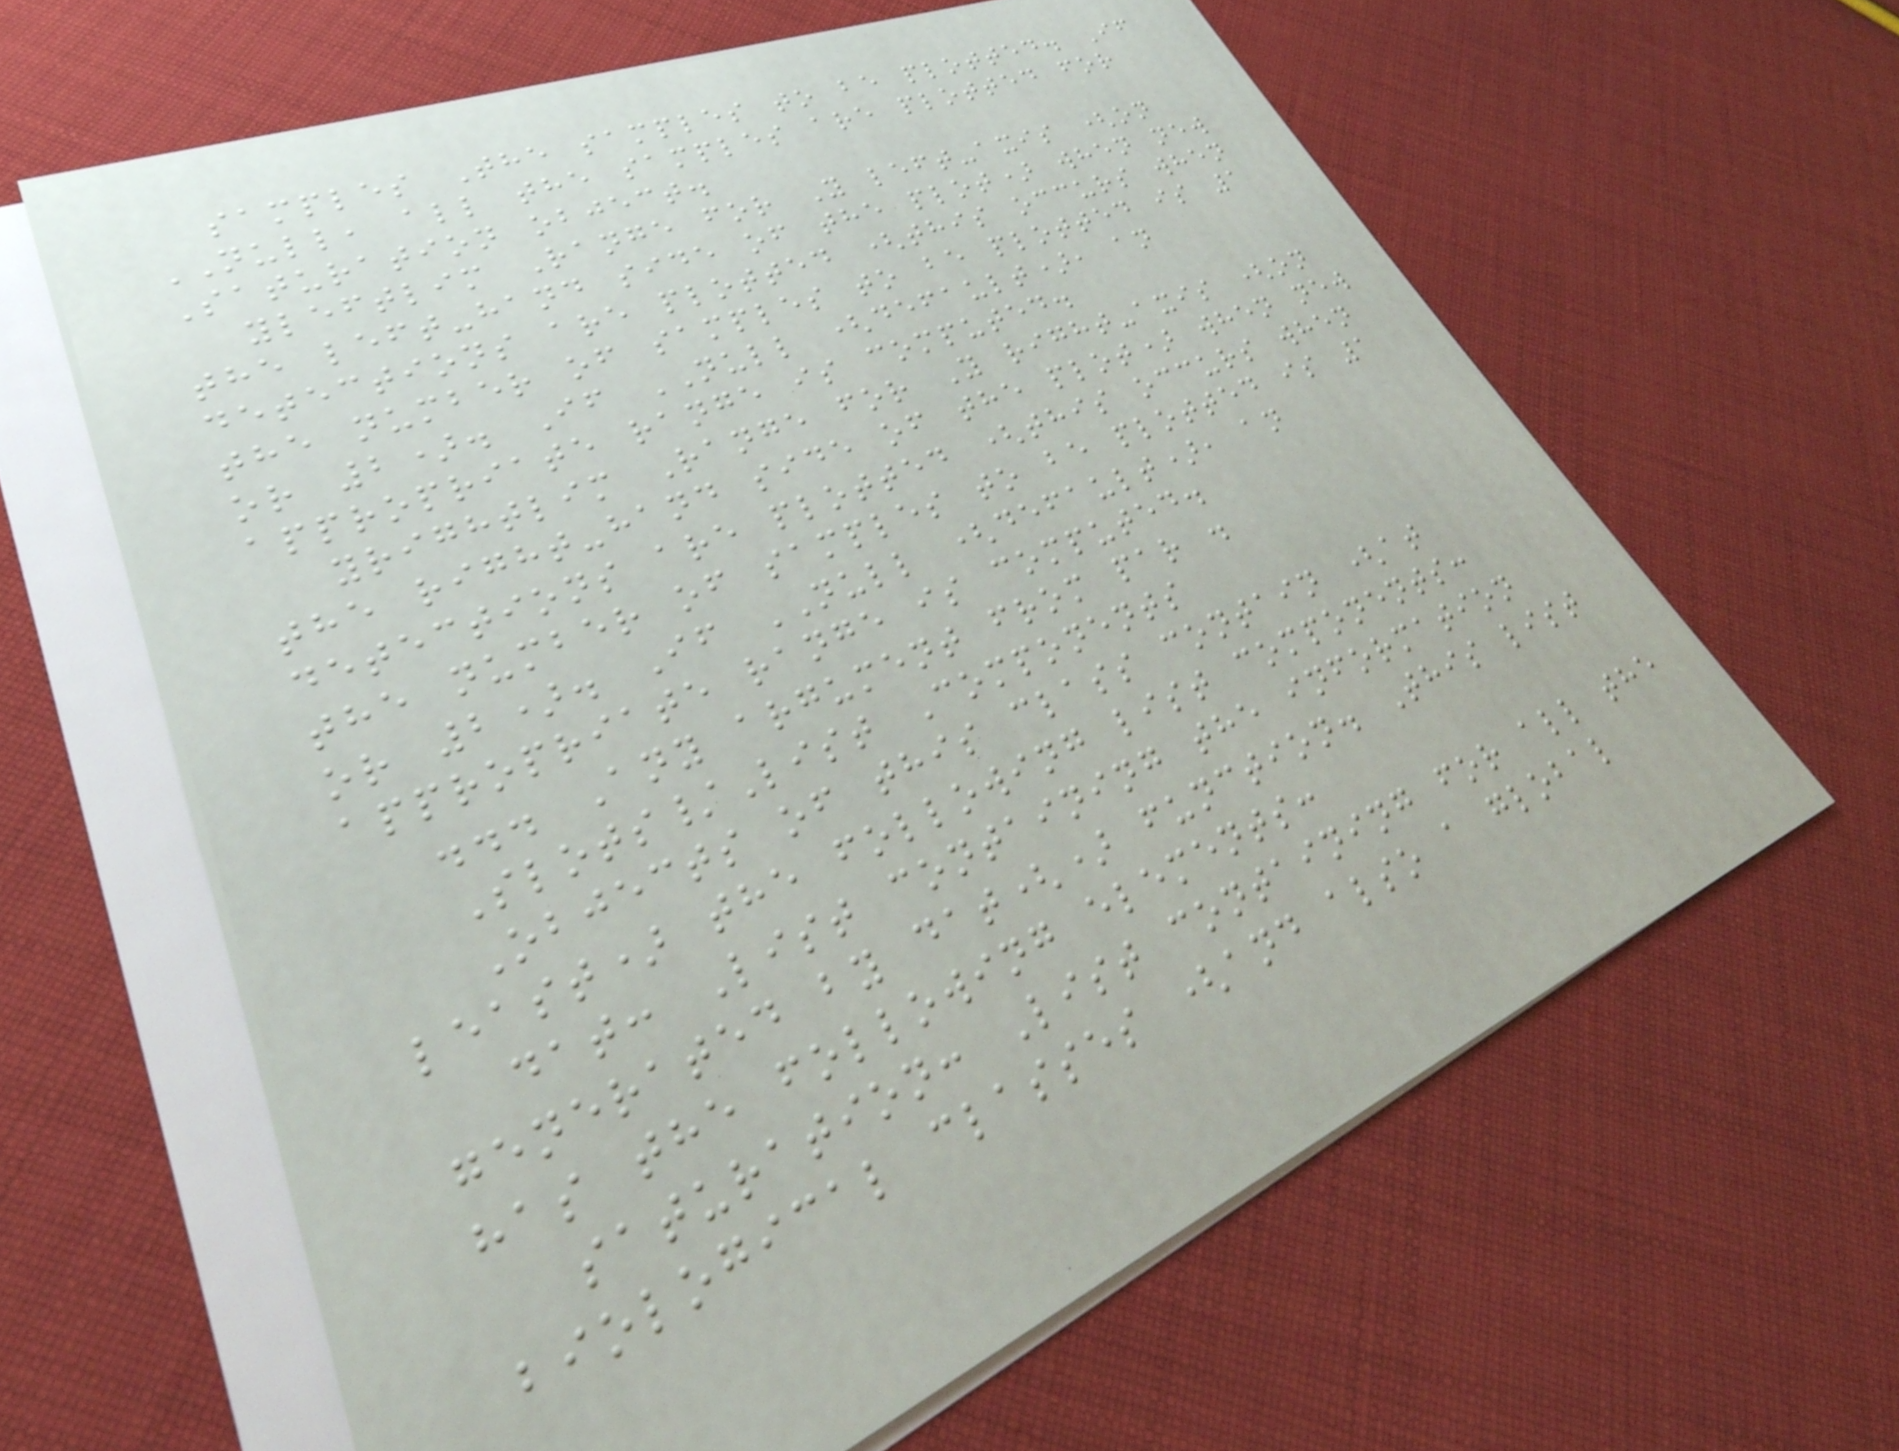samples The samples to be plotted. If
NULL, all the samples are plotted for
Saturation object.
yleftlim Range for Y left-axis (on
the left-hand side of the plot) when new
detections are plotted (this occurs when
the number of samples to be plotted is 1
or 2). If NULL (default), an
appropriate range is computed.
yrightlim Range for Y right-axis (on
the right-hand side of the plot) when new
detections are plotted (this occurs when
the number of samples to be plotted is 1
or 2). If NULL (default), an
appropriate range is computed.
... Any argument from par .
Slots/List Components
Objects of this class contain (at
least) the following list components:
dat: List containing the information
generated by dat() function. This list
has the following elements:
saturation: List containing for all the
biological classes (and also a global
